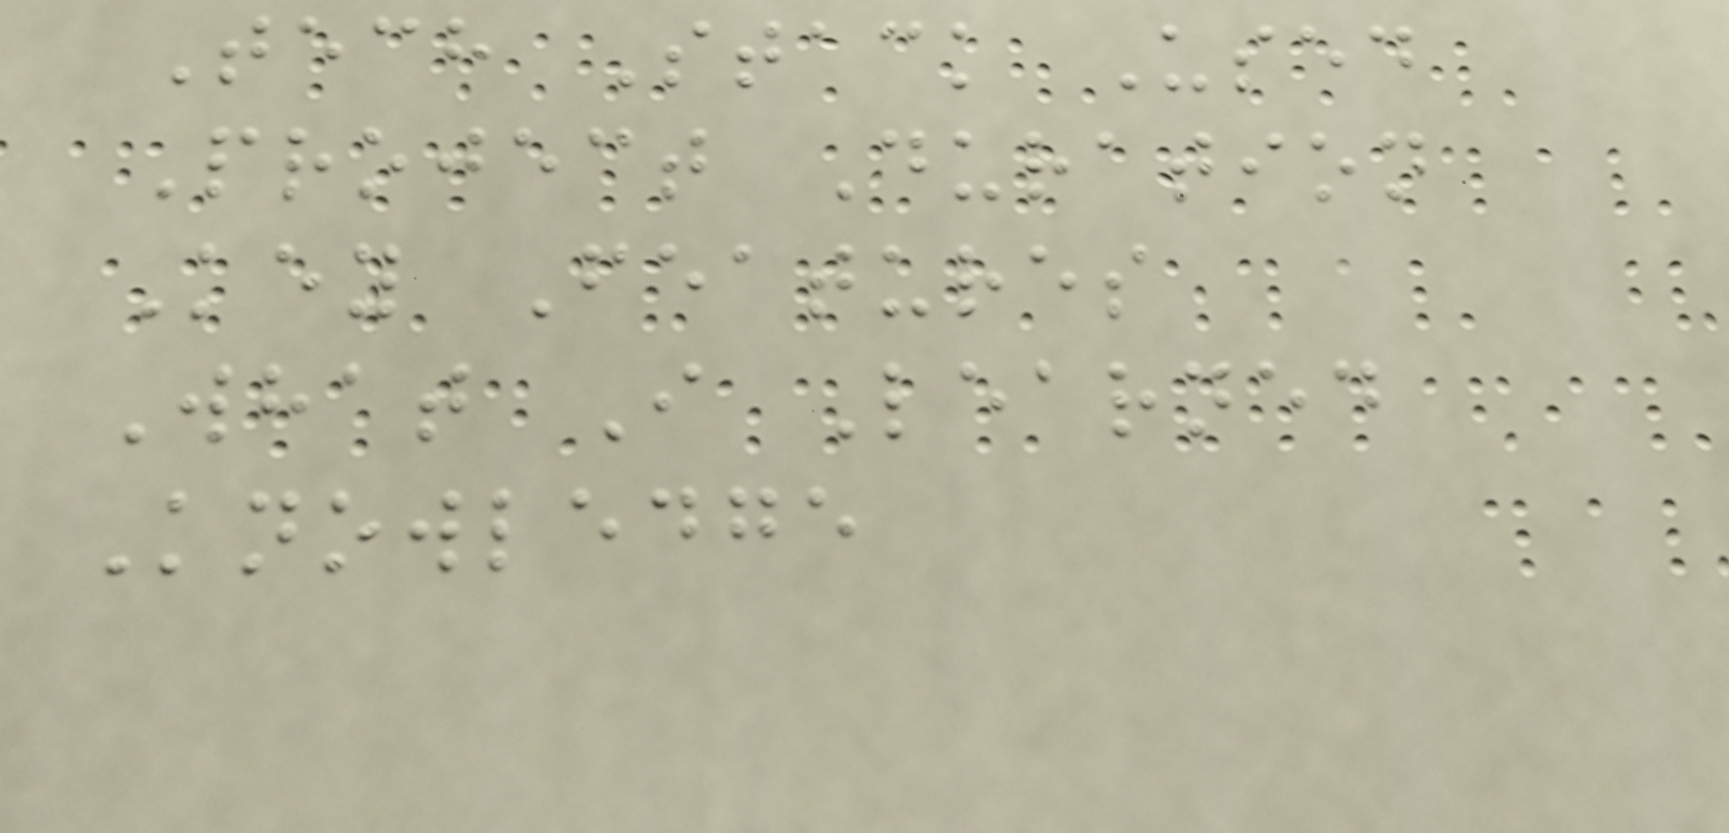Tech Stack Used
Project Duration
Key Features
What I Learned
Knowledge
